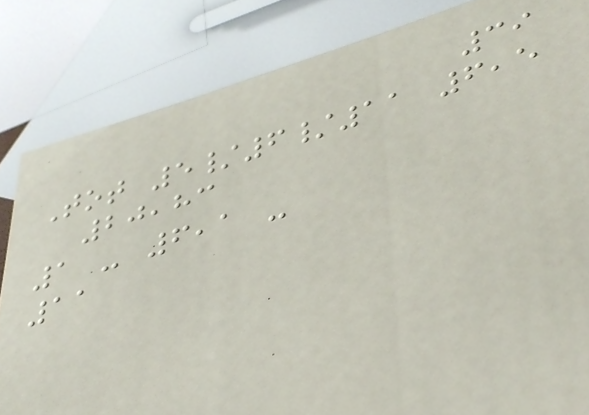39
Tot 5/6/11 6,5
20,83
1 - 6,1 -
11
